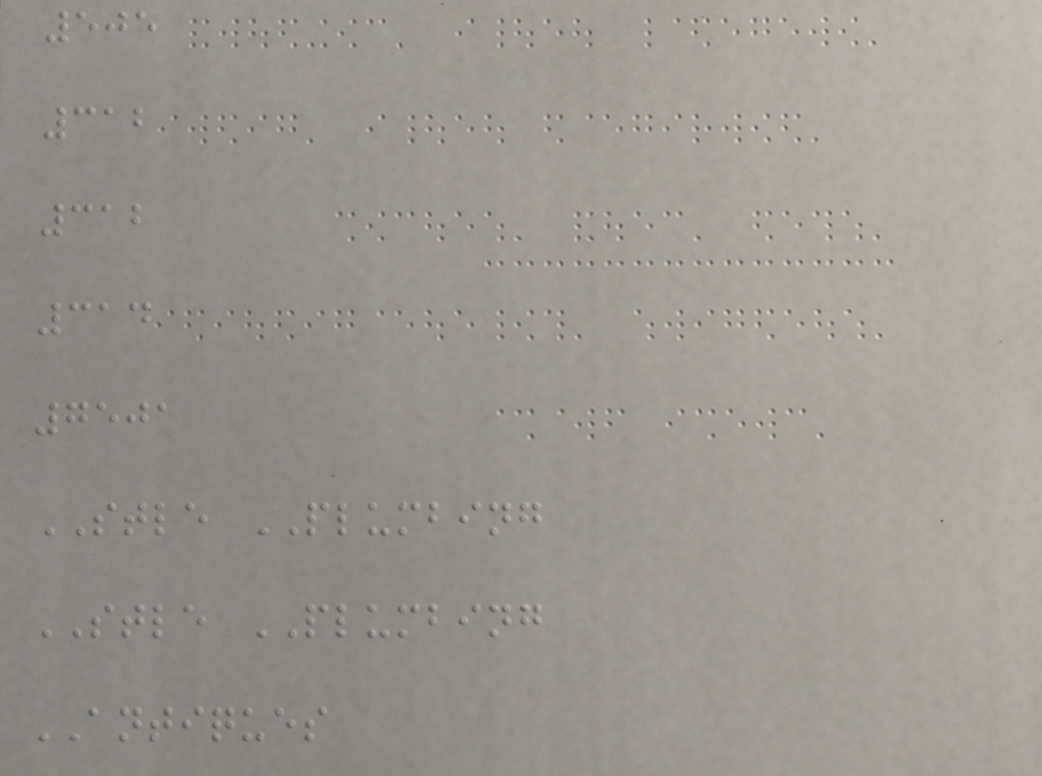505
312
312
314
7501
STLE PLUMBING
STLE PLUMBING
ANTIQUES
